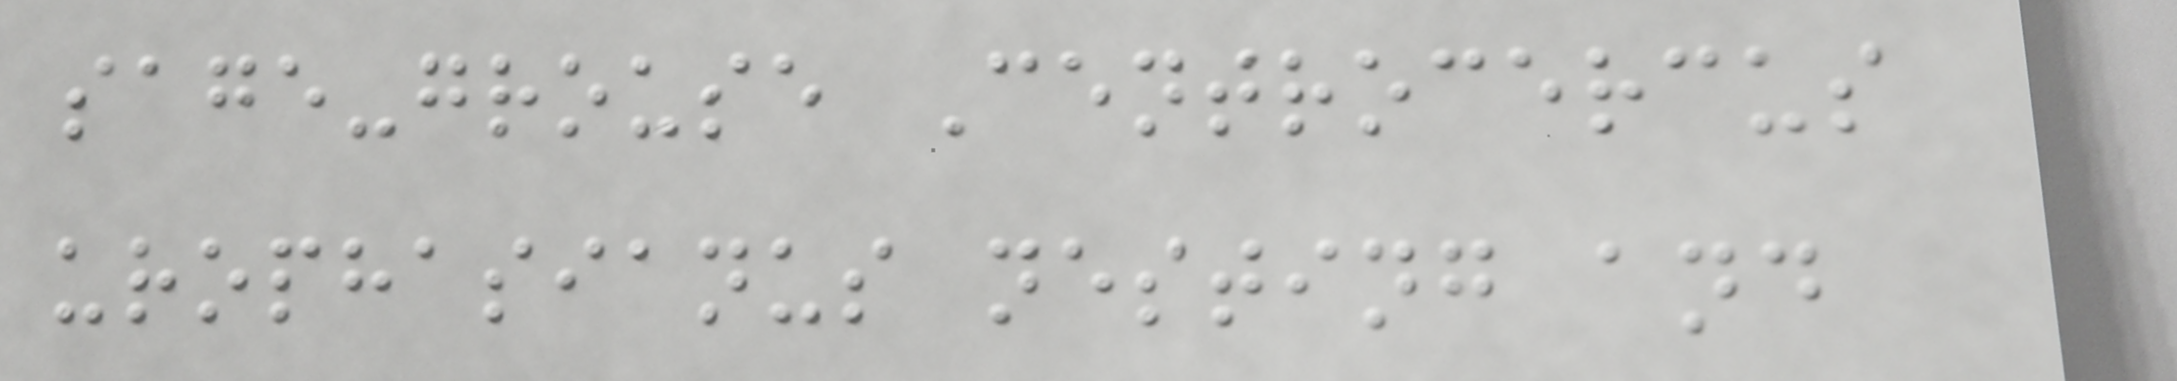sage-grouse Centrocercus
urophasianus nesting and
